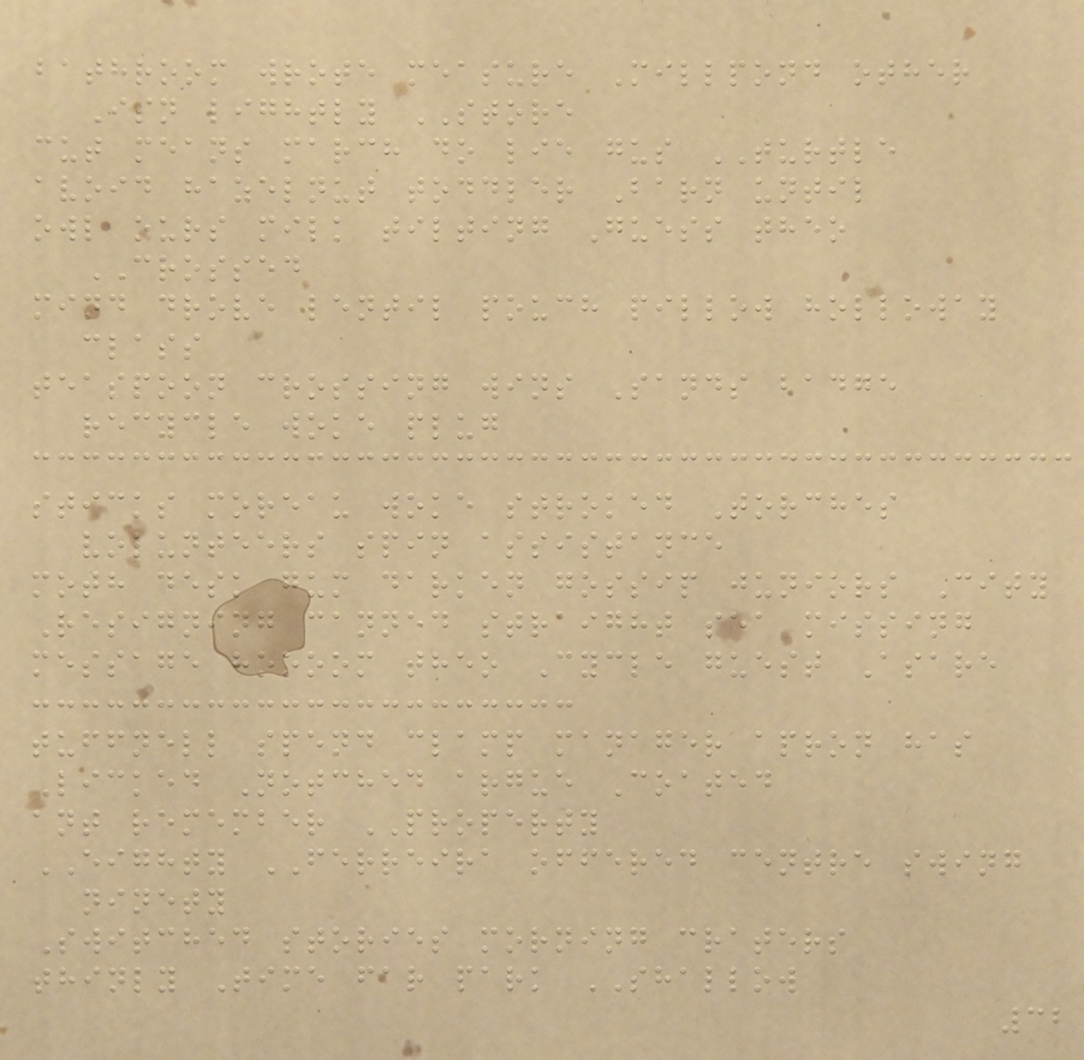bathroom wrote measure Millpond other
Isn lightly STORE
cut means march do lie gus TURTLE
avoid hazelnut toddler Barn until
owl ours milk tilting Guess theo
CROSSED
mind drove lentil pouch pillow holloway
class
teaspoon crossing wins Sands badge
recycle woke plug
sticks moreau woke stroked Torches
volunteers spin assistance
moth desk gum darken gossip juniors City
Resigning canned straight sea missing
message hoooom theo Cycle guest Asare
tuffnell spend clamp manager apron has
Licked Notched argue Coated
ant remember PROPERTY
EIGHTY FERREIRA offered centre swing
ninety
Switched stories morning craters
thinly Time far park SHALLOW
32
